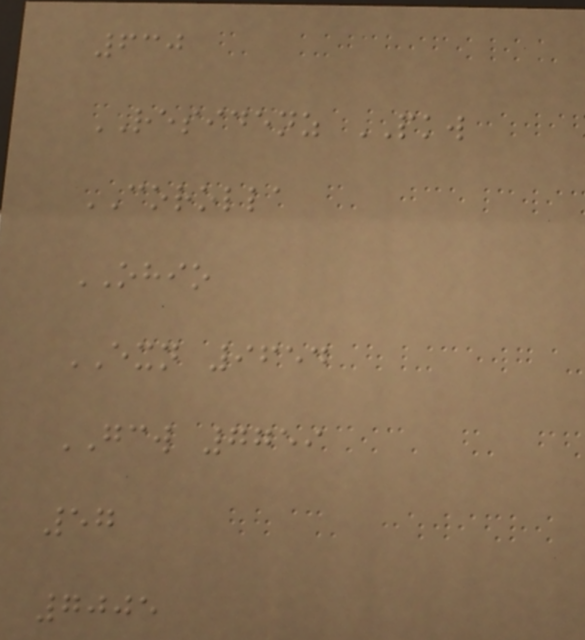630
RESIDENZ PKW
COROLLA
OHIO
EXN 9654
GCW 7759
57
7005
